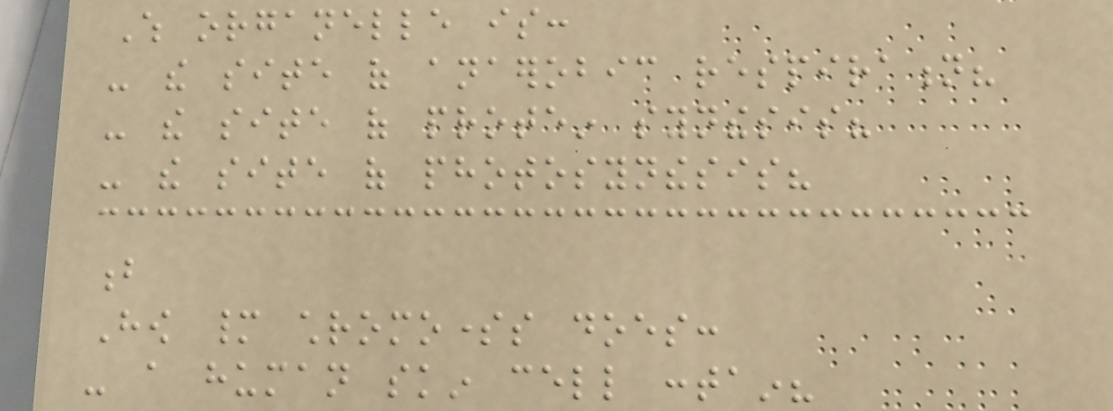Which organelle is:
- the site of anaerobic respiration?
- the site of protein synthesis?
- the site of photosynthesis?
b
How many chromosomes does:
- a human skin cell contain?
